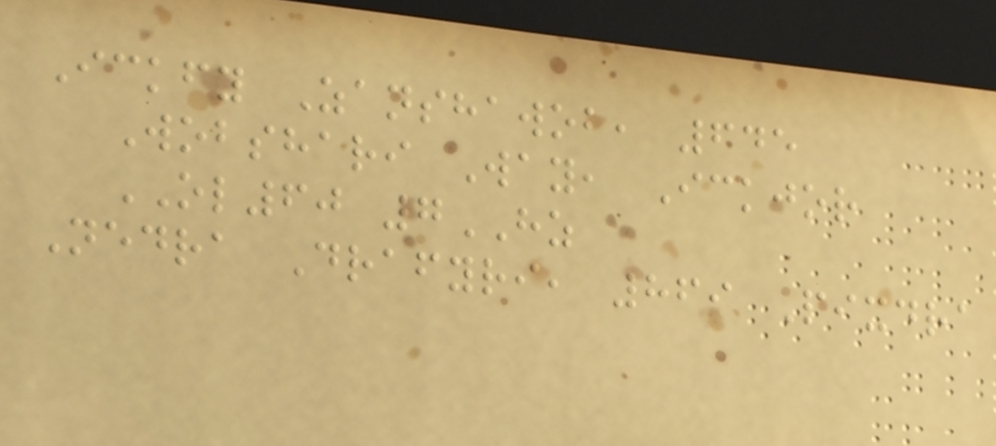Ickfy Zanshawob, 645
Wobshari Way, Ickjor
OL60 7HZ
Nedra Drafyri, 869 Pixdra
